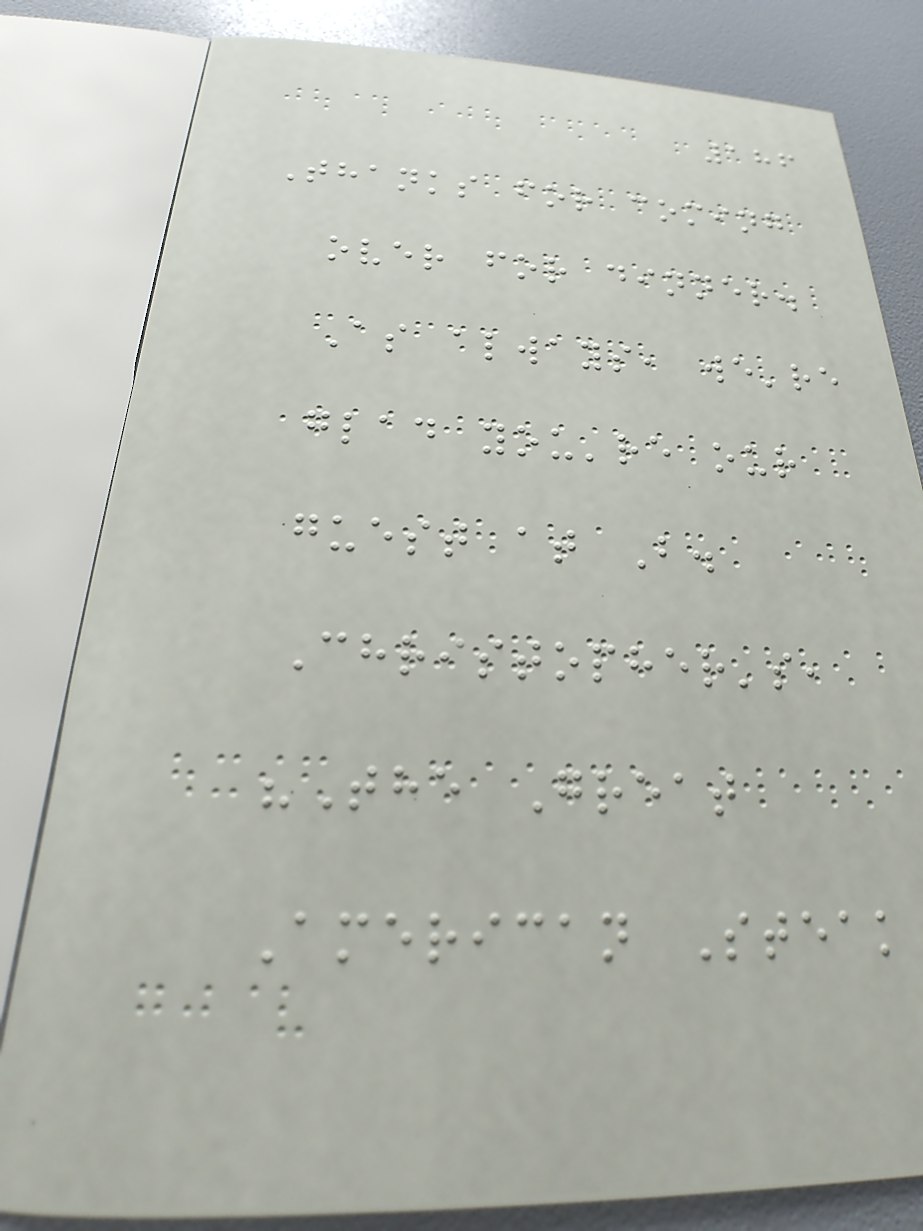186
Thanks for coming
over for dinner.
As always, we're
glad you're our
guest at B.
Christopher's,
"The Great
American Steak
